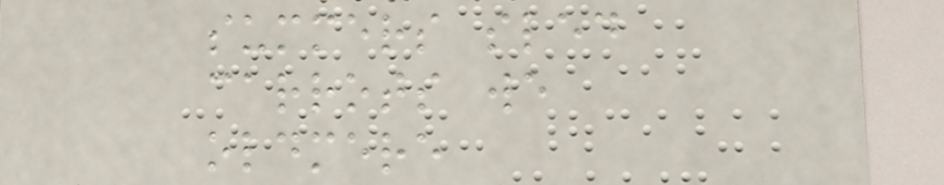summers sled
carrots we
oldmere
